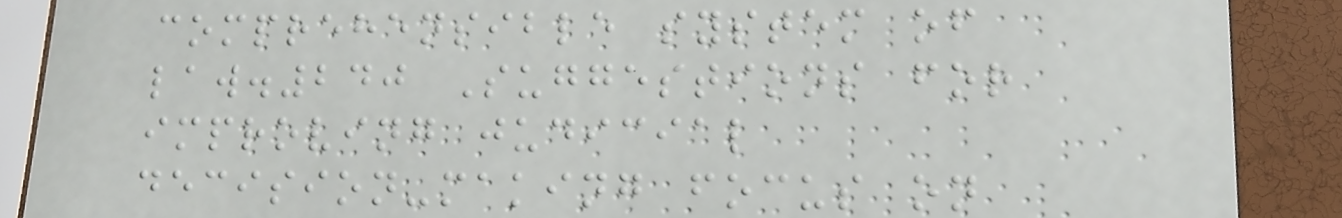comprehensible system of
law.240 Suggestions for
improving judicial
decision-making focus on
